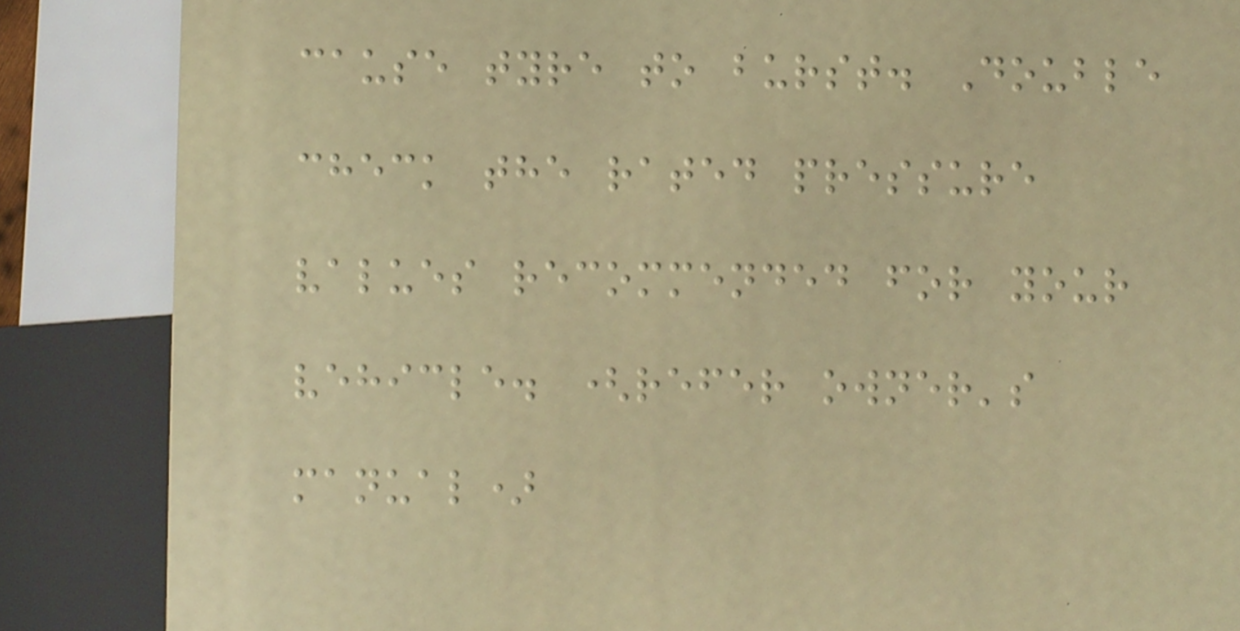cause tyre to burst. Double
check the rated pressure
values recommended for your
vehicle. (refer owner's
manual)
